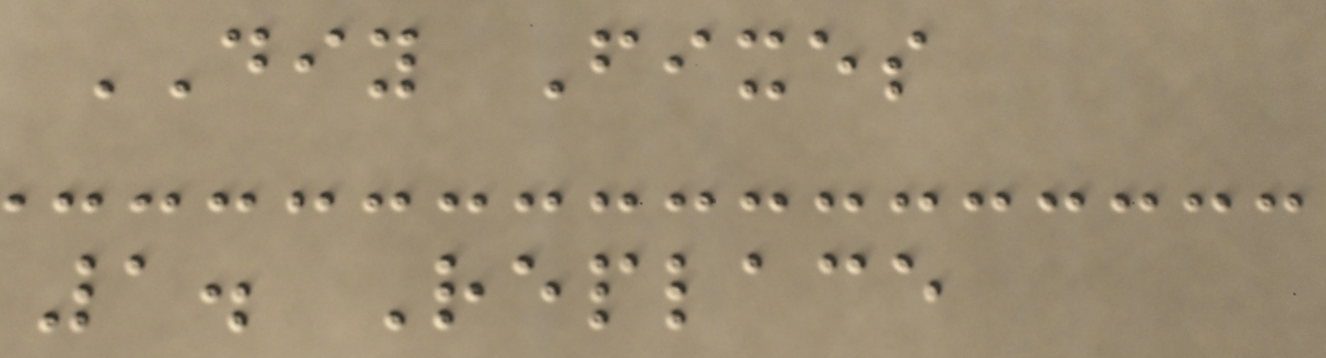DIY Fixes
1. Replace
